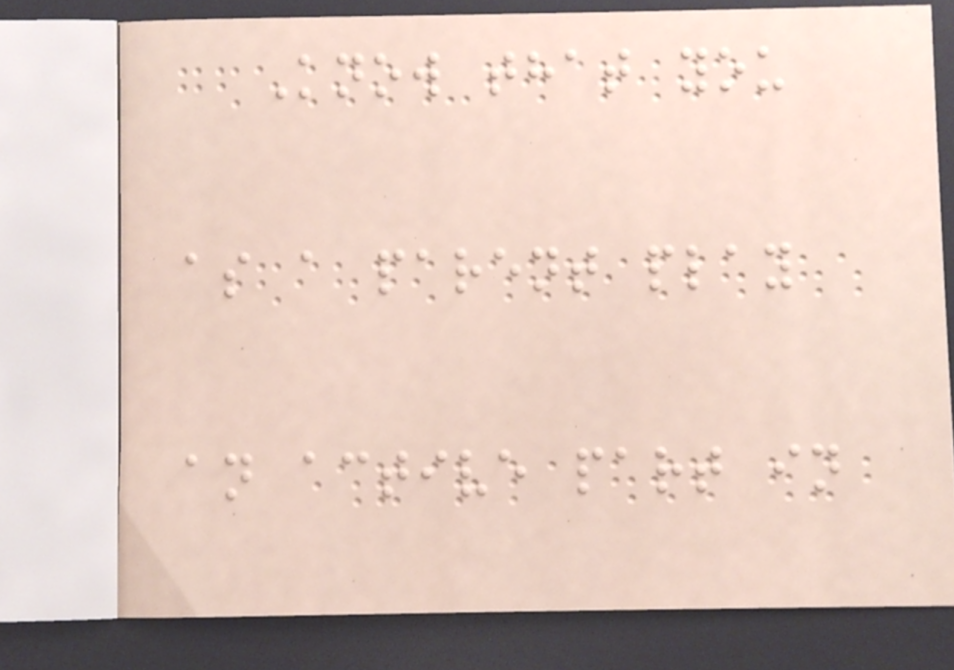Know that you
as a parent play
an active part in
